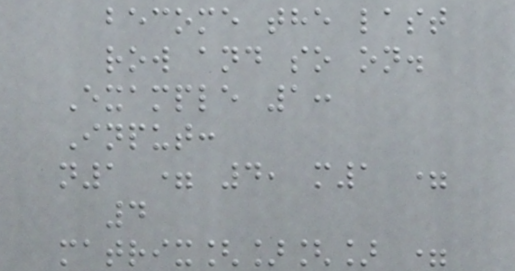become the last
row and so on.
Example 1:
Input:
n1 = 4, m1 =
4
matrix[][] =
